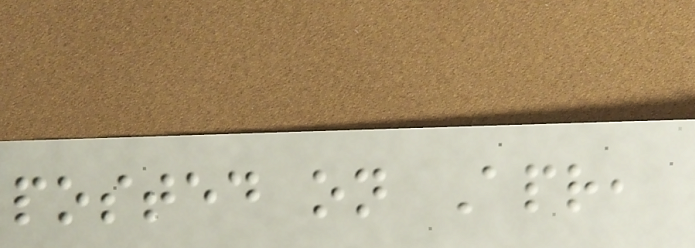posted on Apr,
